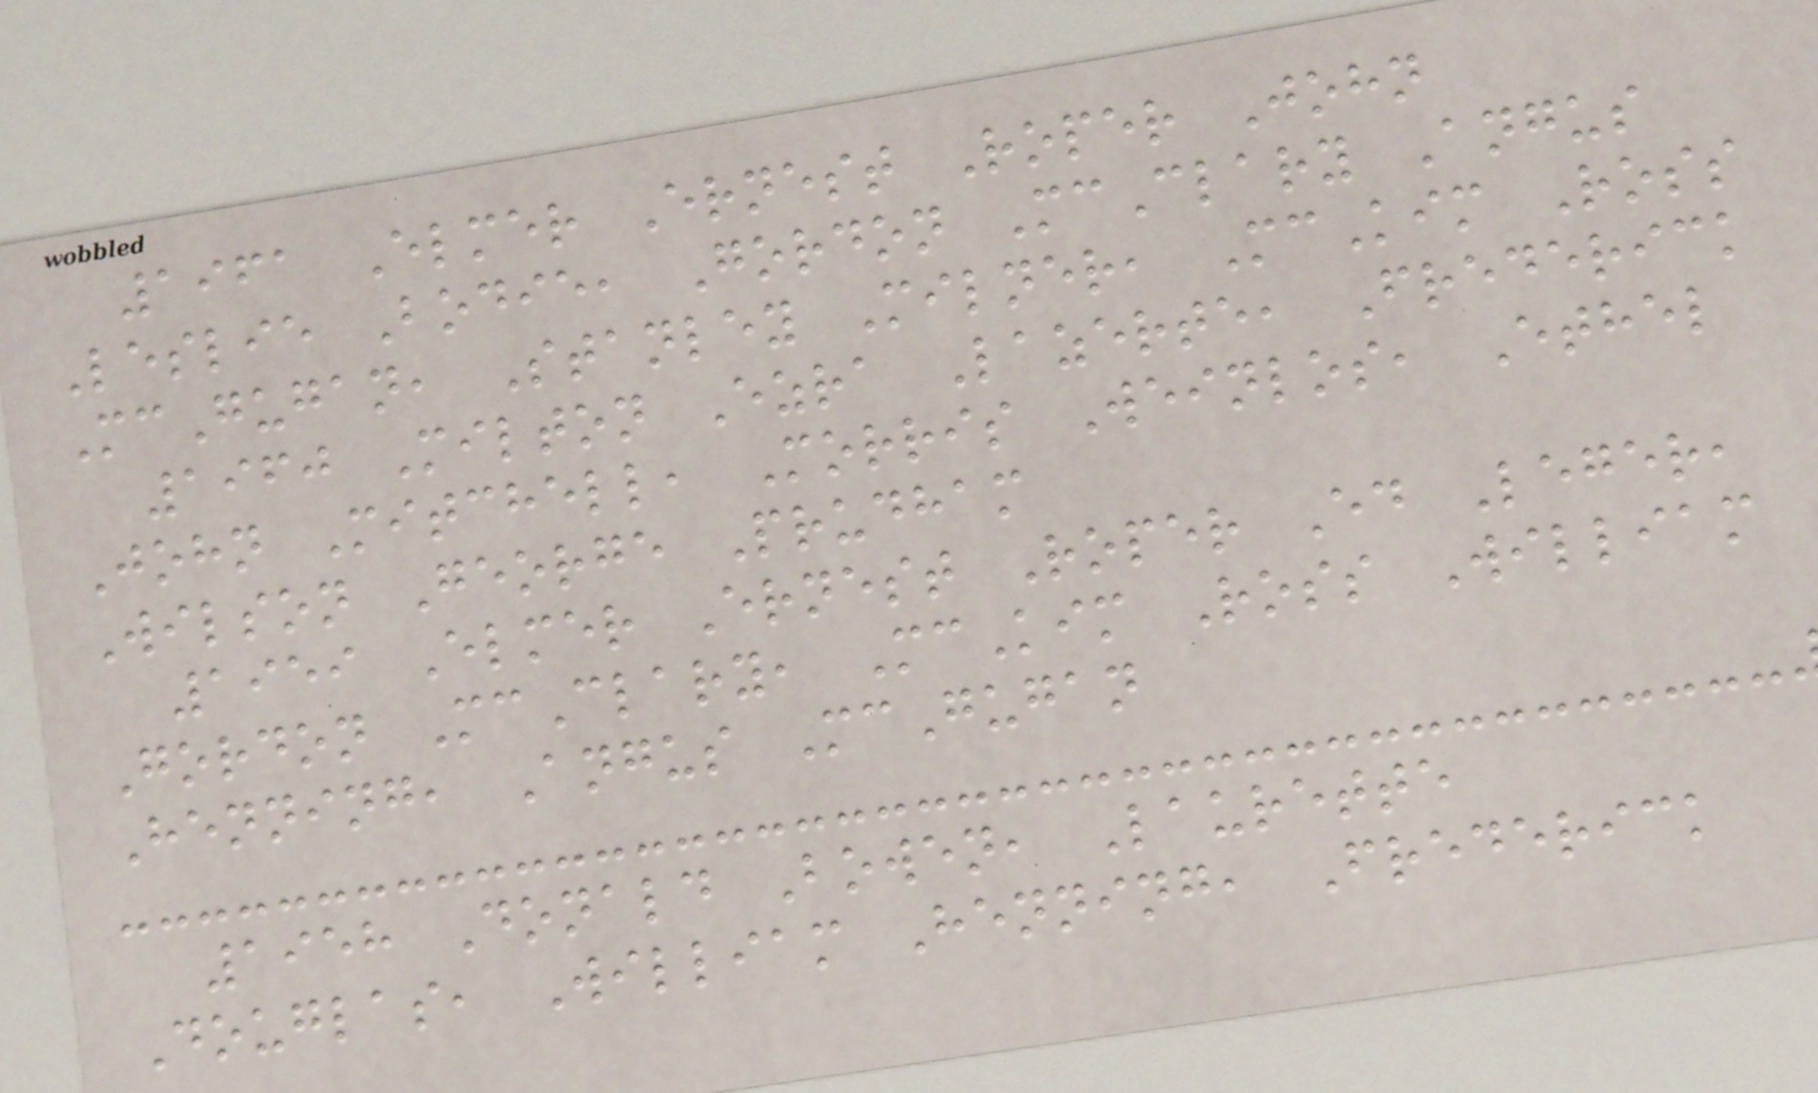1961 Elmer Ernest Roper John
Leslie Bodie, Gordon McClary Angus
McGugan, Stanley Milner, McKim Ross
1960 Milton Ezra Lazerte, Frederick
John Mitchell, Morris Weinlos, Ethel
Wilson George Prudham
1959 Elmer Ernest Roper Ed Leger,
Gordon McClary, McKim Ross William
Henning, Angus McGugan
1958 Donald Bowen, Laurette
Douglas, William Henning, Frederick
